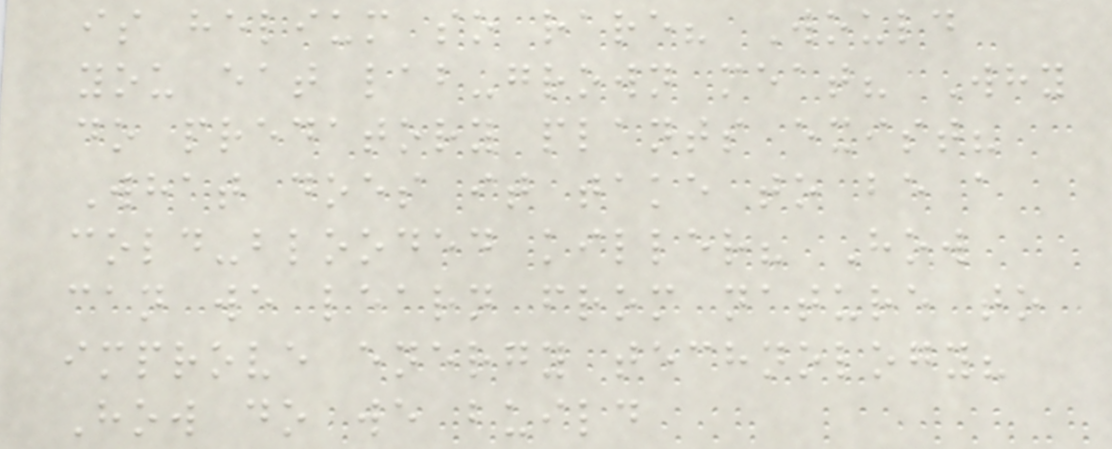is helium so rare? Would
you eat lab-grown meat? Why
do predatory plants exist?
What does it take to be a
cold-blooded killer? How
can we learn from nature to
improve energy technology?
How do we build
